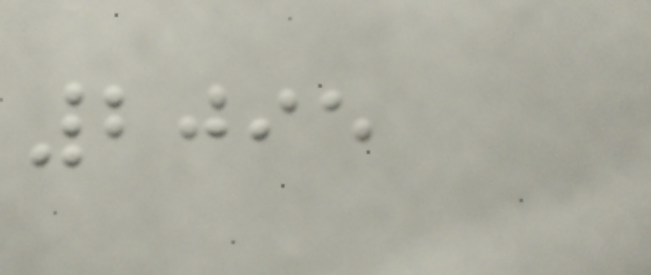2095
